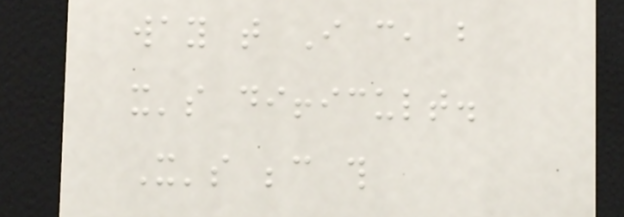way that I can, but
it's difficult.
It's because this
